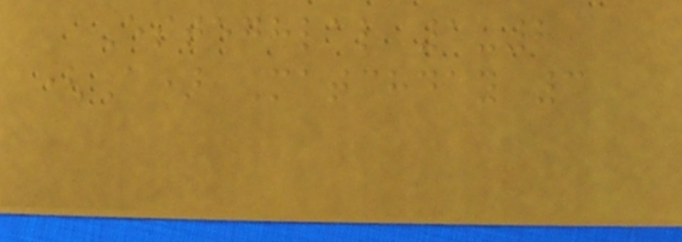Esteghlal 1-2
(A) Matchday 3
